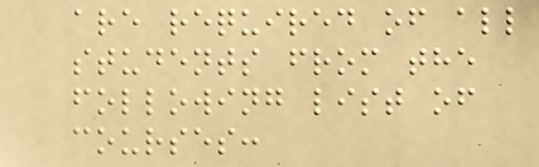are required of all
students from the
following list of
courses:
